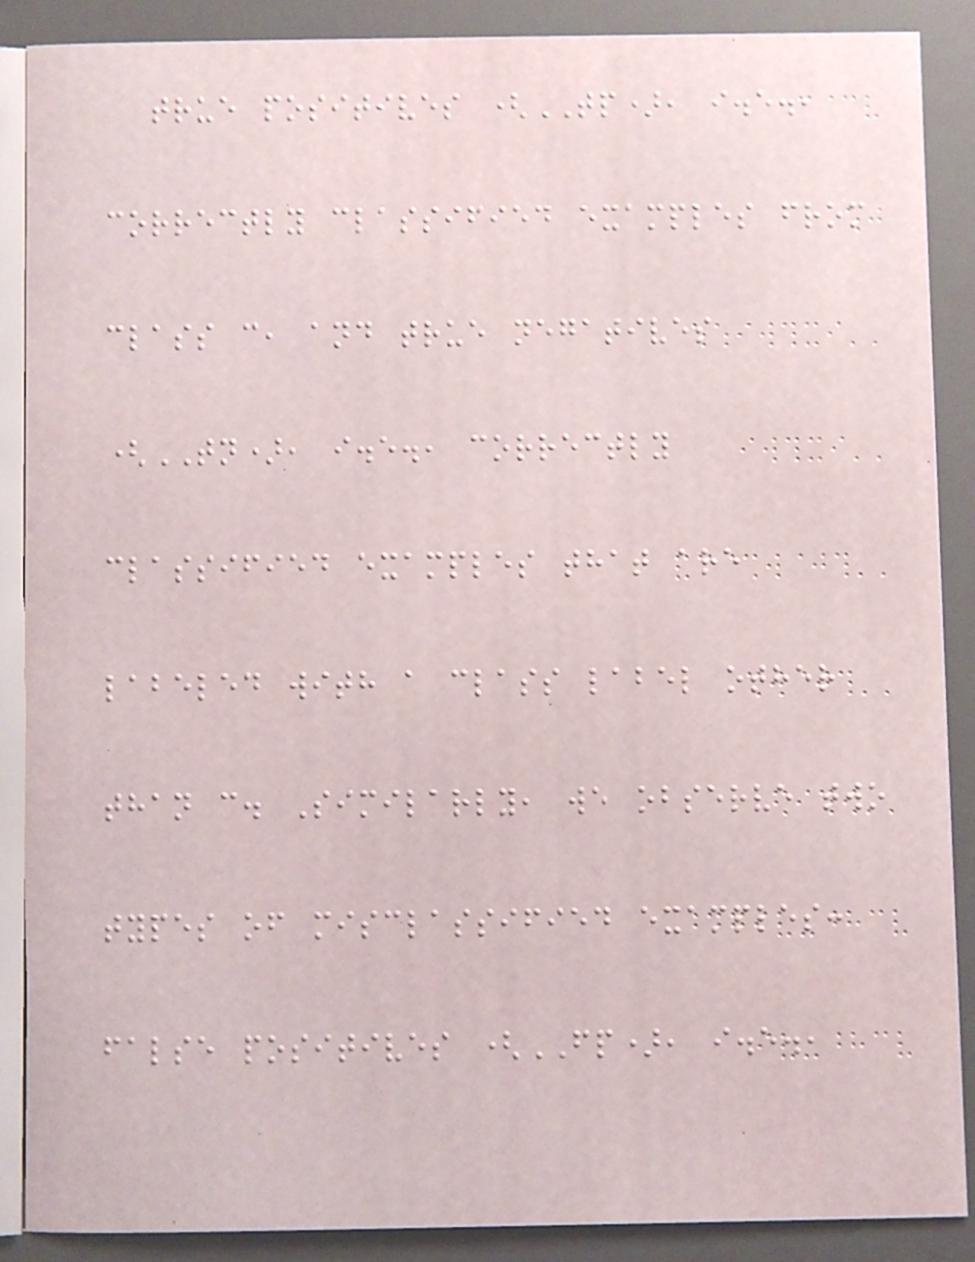true positives (TP), i.e.,
correctly classified examples from
class c, and true negatives
(TN), i.e., correctly
classified examples that are
labeled with a class label other
than c. Similarly, we observe two
types of misclassified examples:
false positives (FP), i.e.,
